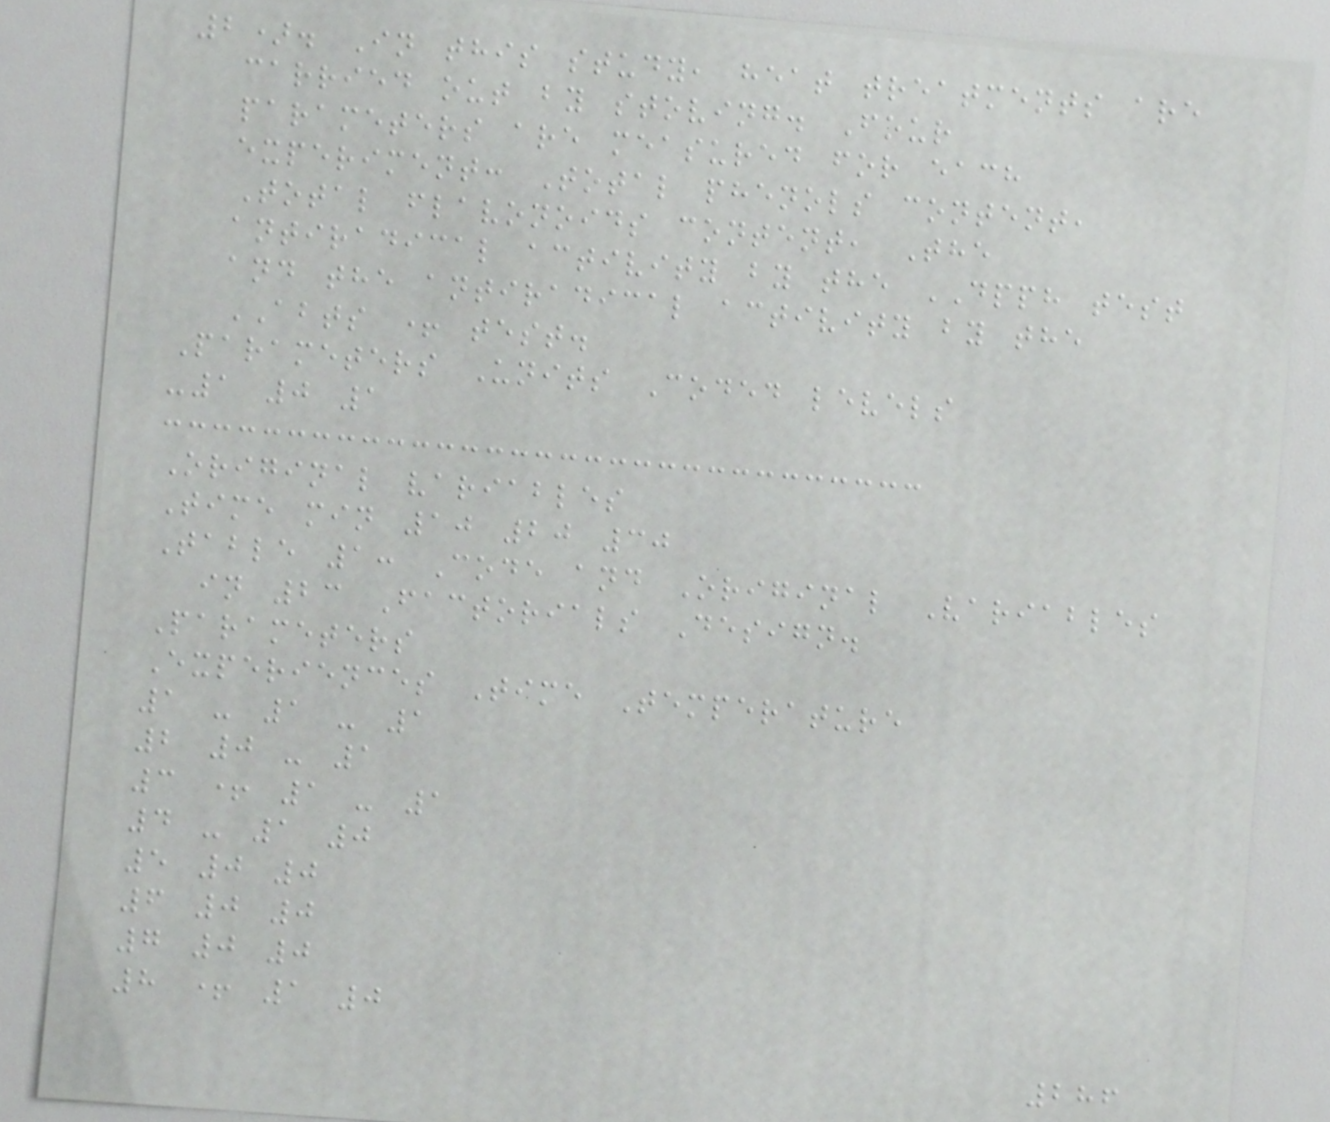2). In this study, heat treatments are
carried out by stoving. Four
parameters are measured for each
experiment: Total phenols content,
Total flavonoids content, The
antiradical activity by the DPPH test
and the antiradical activity by the
ABTS + test.
Parameters Units Coded levels
-1 0 1
Original variables
Time min 10 20 30
Table 1: Code and Original Variables
in 23 Factorials Design.
Parameters
Experiences Time Temperature
1 - 1 - 1
2 0 - 1
3 + 1 - 1
4 - 1 0
5 0 0
6 0 0
7 0 0
8 + 1 0
286
